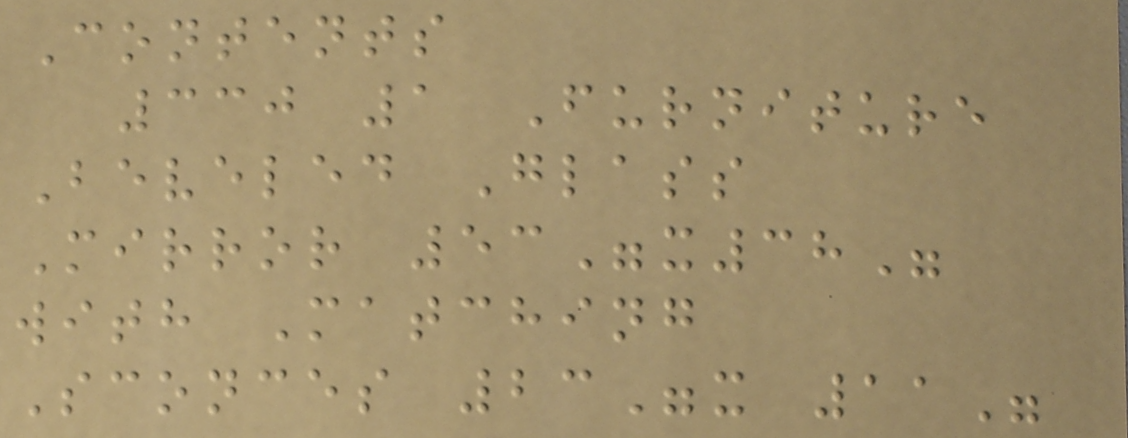Contents
330 1 Furniture
Beveled Glass
Mirror 53"x38"
with Matching
Sconces 23"x 11"
